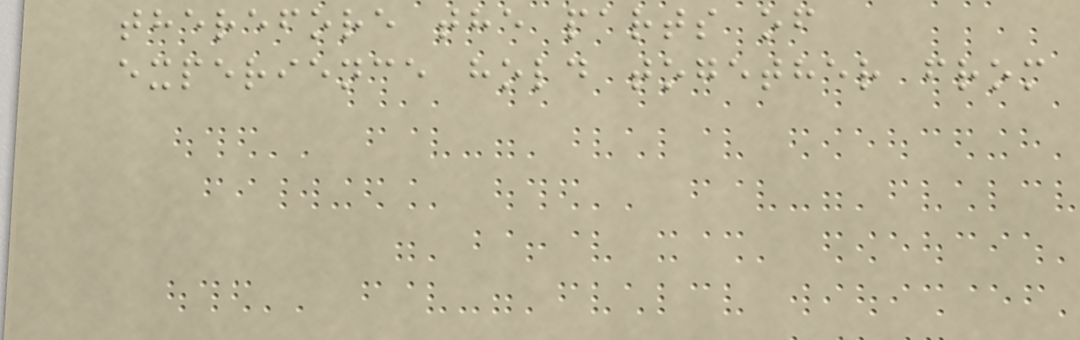therefore the parts of
experience hold together from
